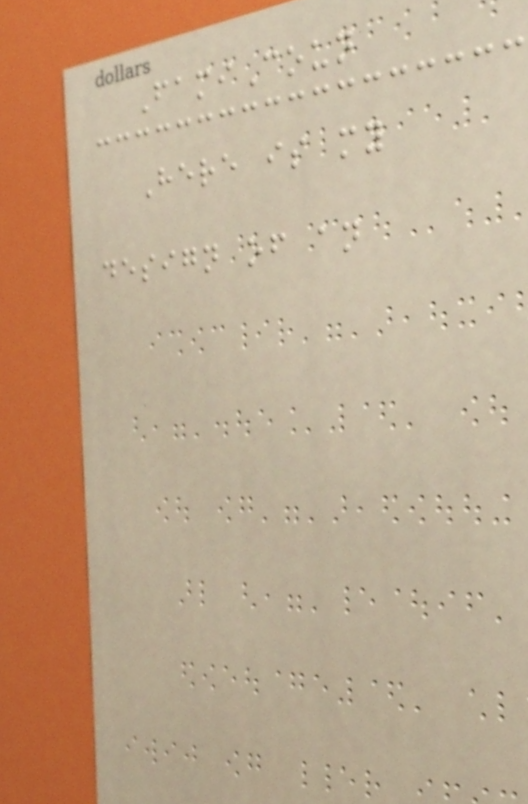FamiCoun
Here is my
design of an
